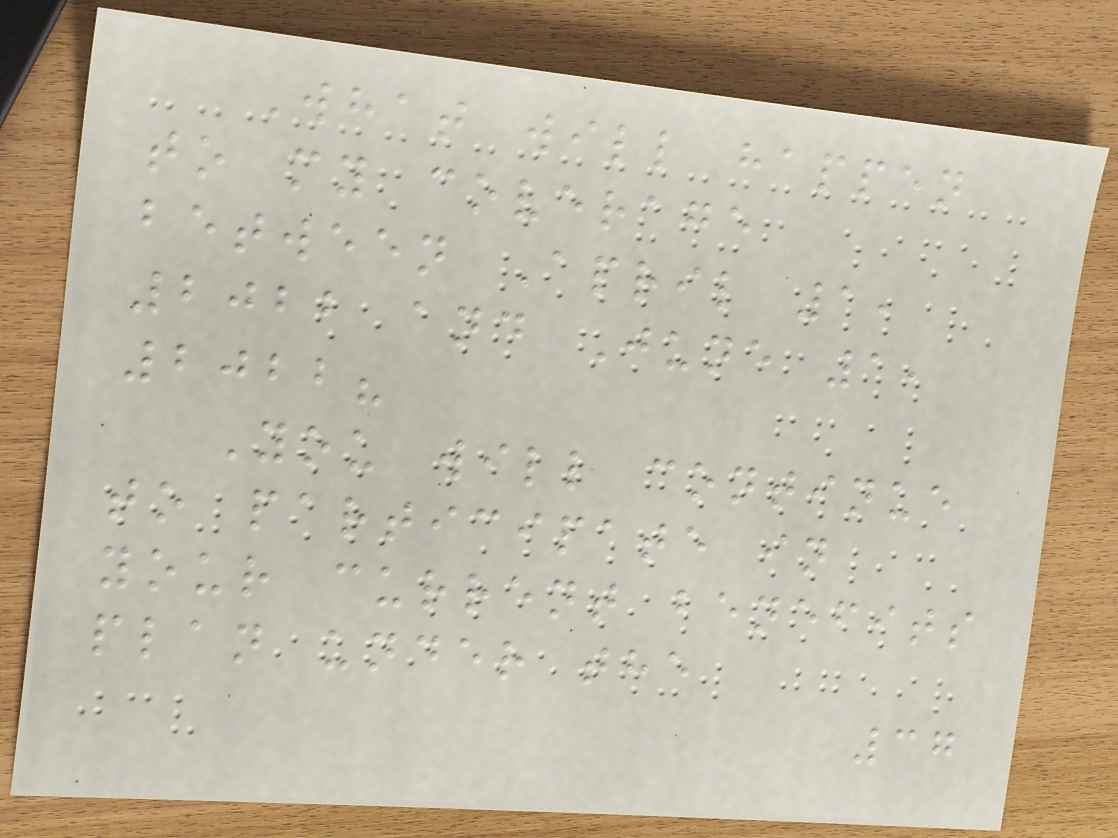What will happen
to my coverage
between April 1,
2022 and June 1,
2022?
You will continue
to participate in
your current benefits
plan under the
37
